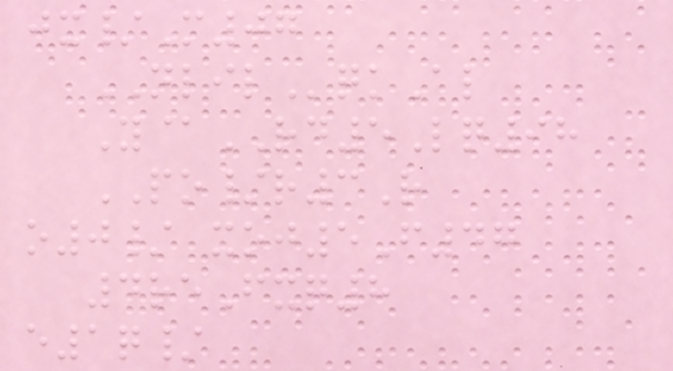jx/M07
NLILqkAl
Y@RD5Lq98
PO/r3R
o0/ xoj5F47
4reFxq8
e1q/
